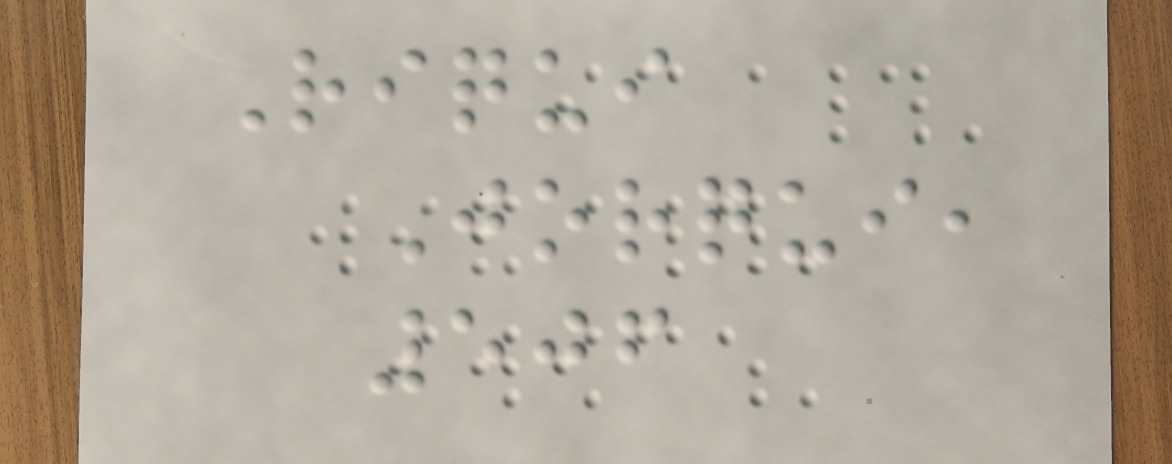Riqui
Jorqui,
506
